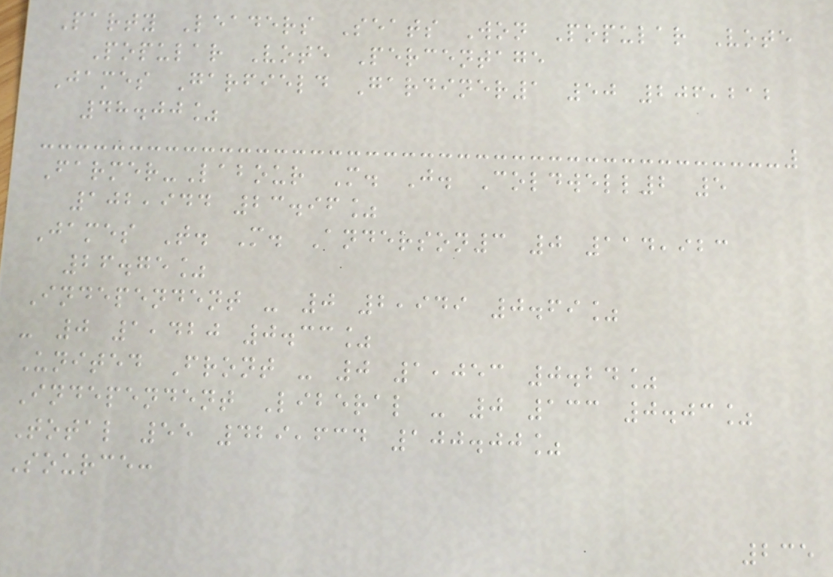Party Leaders Seats Won Popular Vote
Popular Vote Percentage
James Garfield Gardiner1 50 206,212
48.00%
Farmer-Labour M. J. Coldwell2 5
102,944 23.96%
James T. M. Anderson3 0 114,923
26.75%
Independent - 0 2,949 0.69%
- 0 1,420 0.33%
United Front - 0 1,053 0.24%
Independent Liberal - 0 133 0.03%
Total 55 429,634 100.00%
Source:
235
